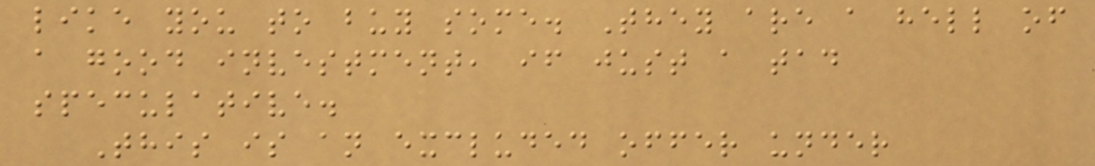like you to buy some. They are a hell of
a good investment, if just a tad
speculative.
This is an excluded offer under
